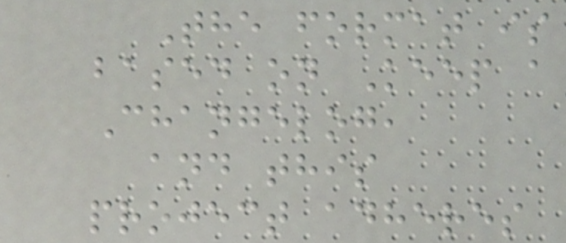The format is
based on Keep a
Changelog,
and this
project adheres
